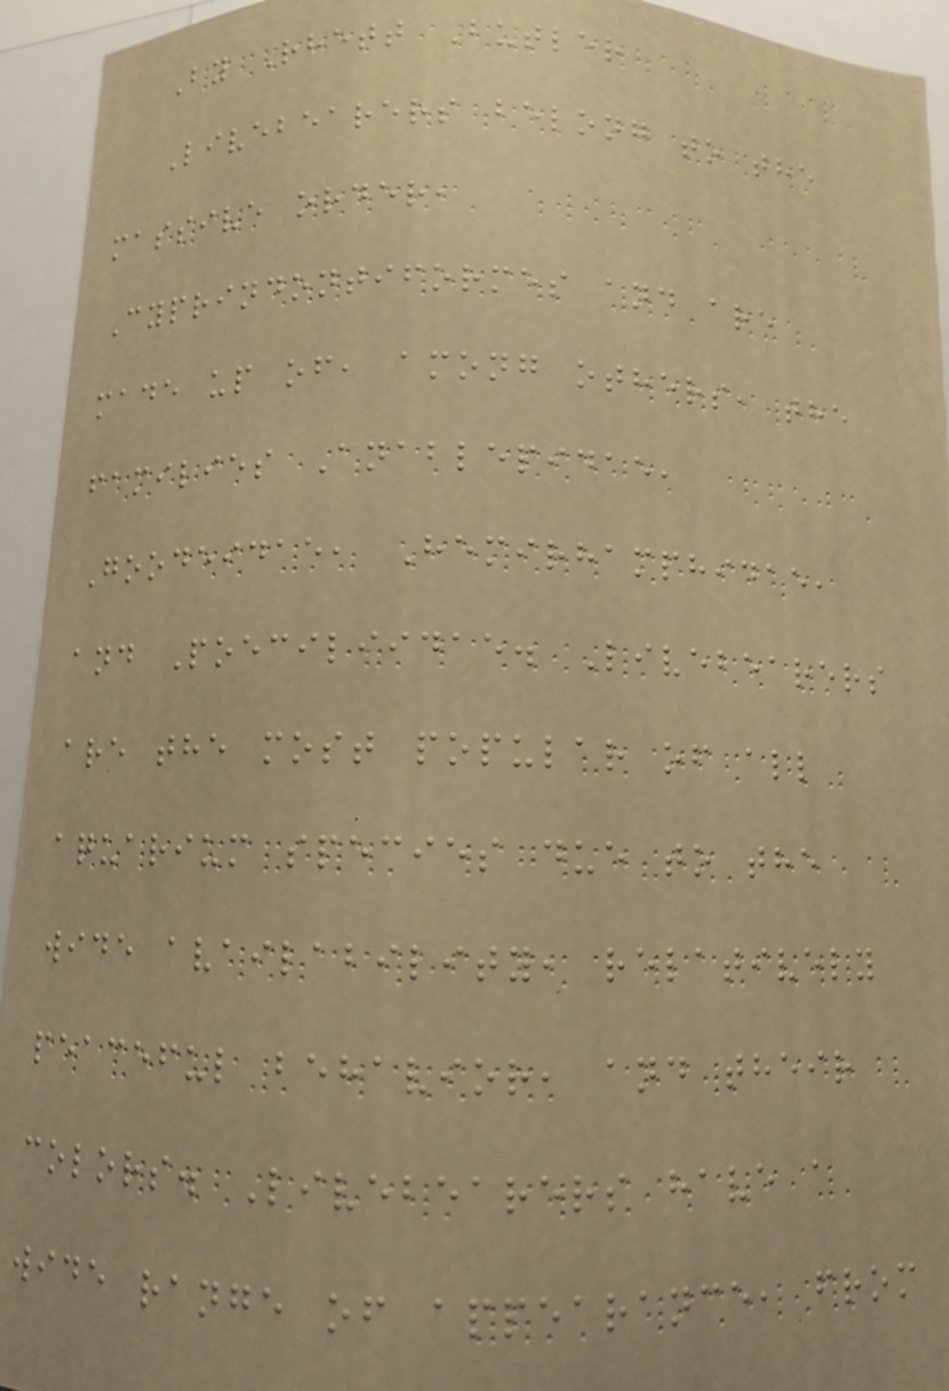By Rhett Butler
Livebearers belong to the
massive order,
Cyprindontiformes and are
made up of, among others, the
families Anablepidae,
Goodeidae, Hemirhamphidae,
and Poeciliidae. Livebearers
are the most popular of all
aquarium species due to the
wide availability, relatively
peaceful behavior, and their
colors. Livebearers have a
wide range of appearance, from
